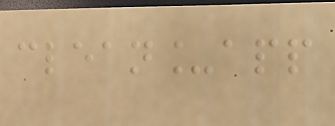clean_app
